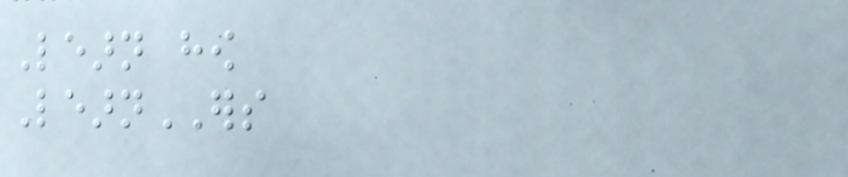Learn how
LearnERS
